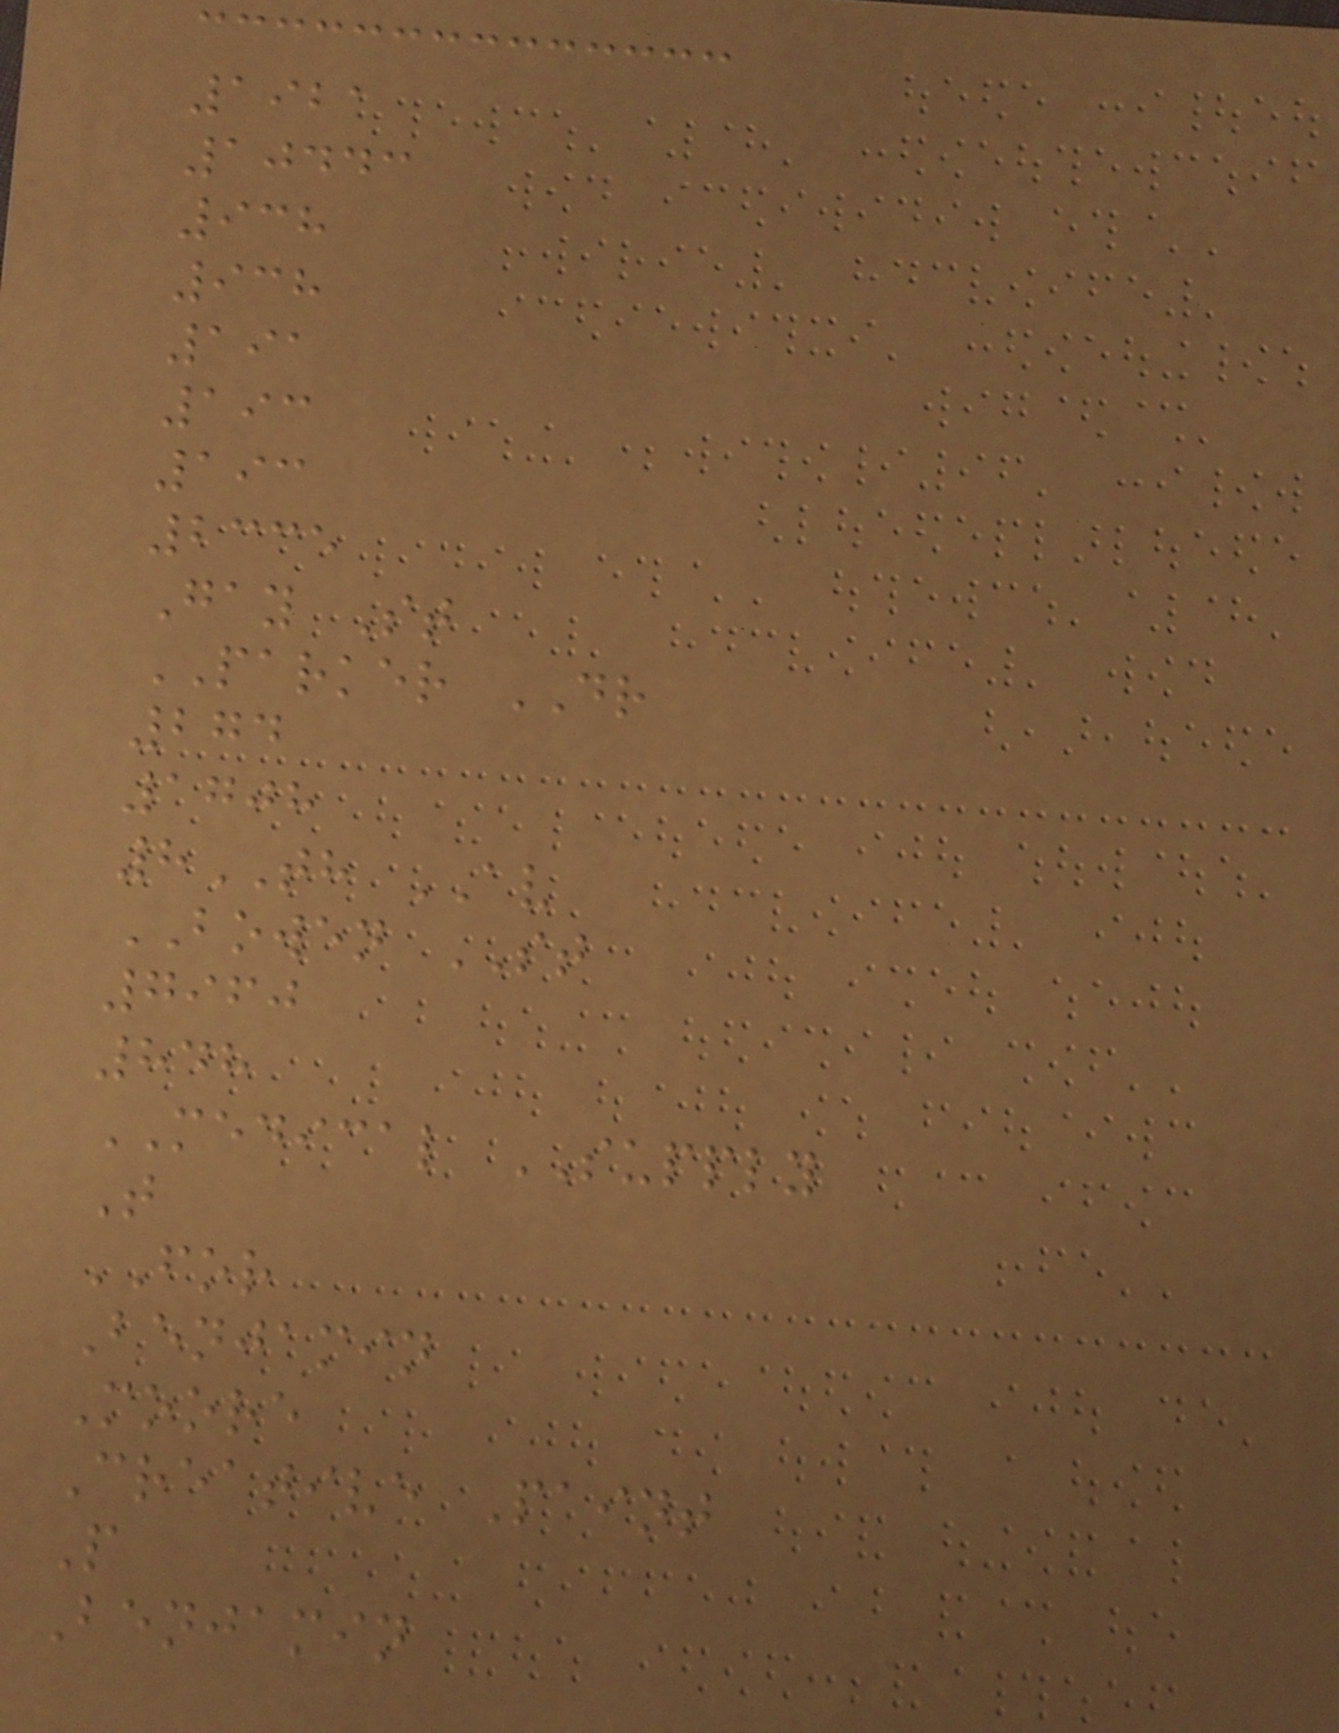1921
10443
938
938
191
193
193
2335
Gay St
PARKER DR
274
1708
8TH AV
BOWEN ST
7960
848
MEDICAL SUPPLY
T
FOR
Benjamin
Moore
Creative Paint
P
Benjamin
